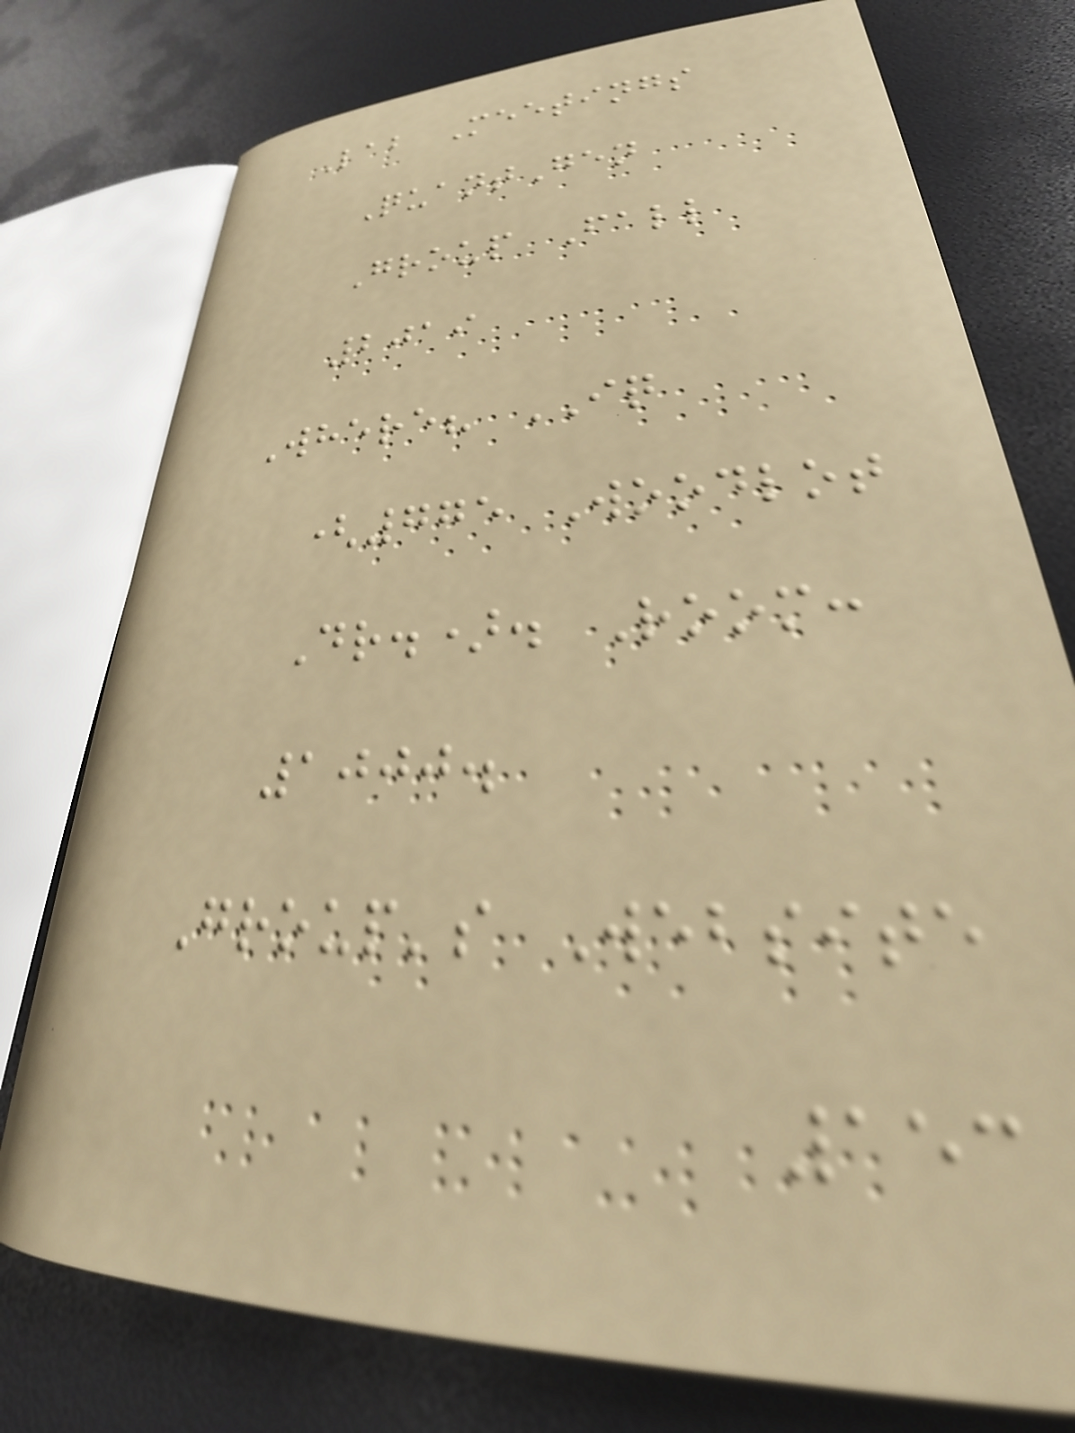Lab Meetings
QuantGen
Group Fall
2019
Where? IQ
(775 Woodlot
Dr.). Room:
1000.
Group's Website
153
